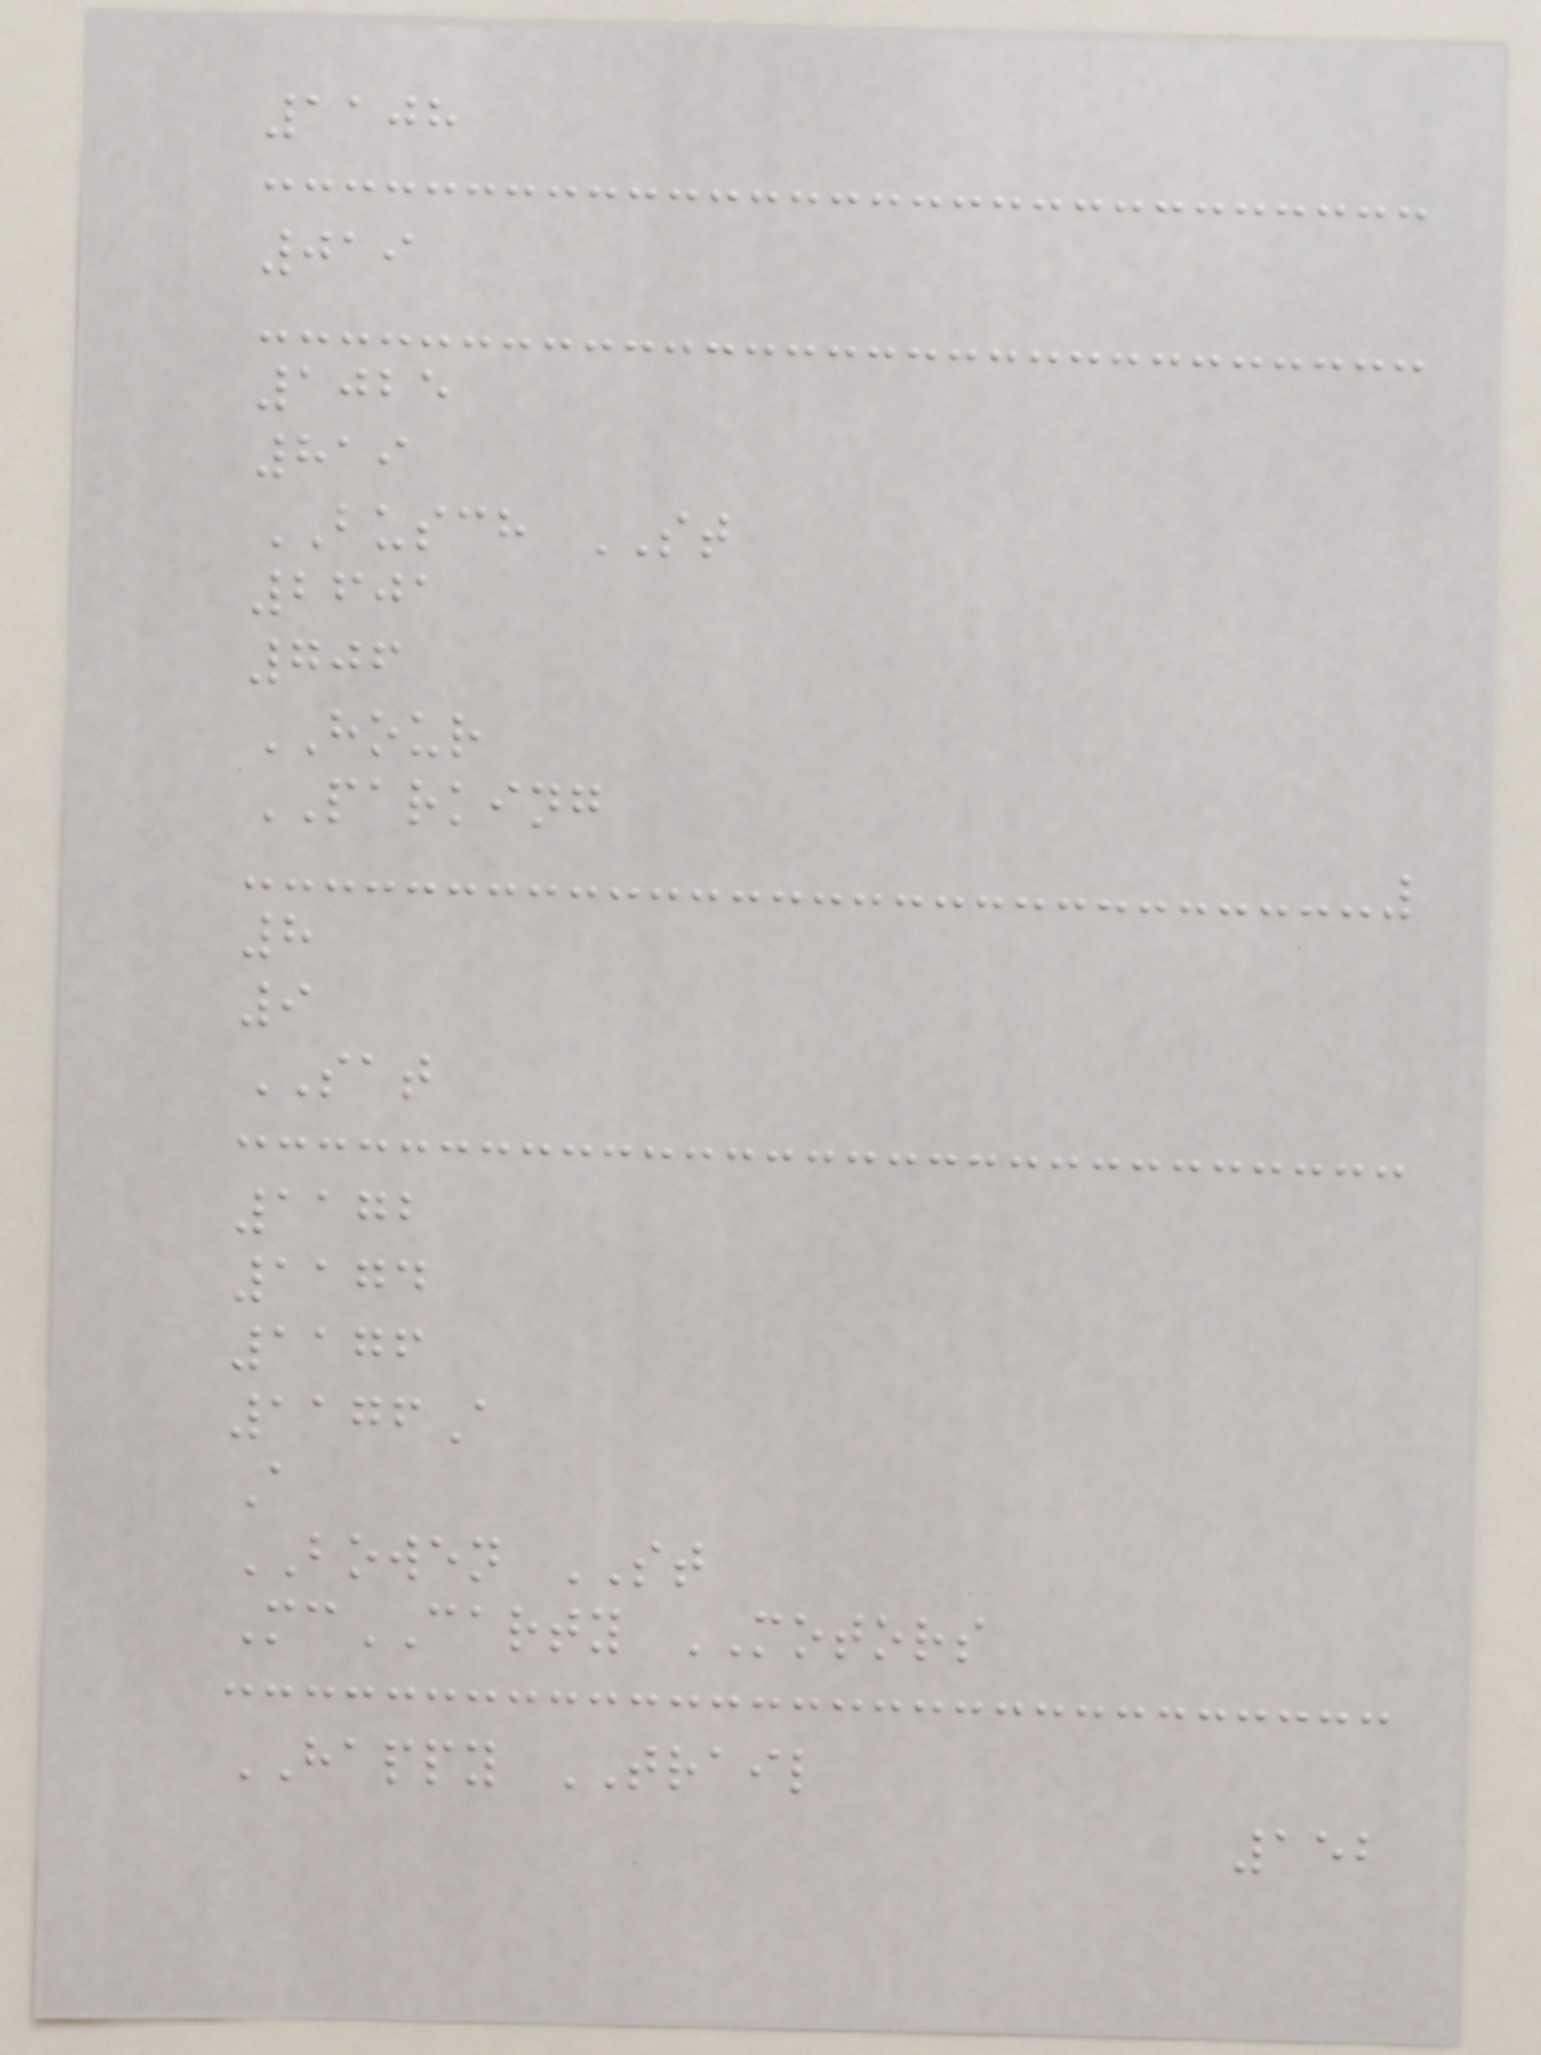1108
019
1025
819
BUSCH ST
2601
706
HOUR
PARKING
8
9
SAT
1172
1174
1176
1176A
A
BOWEN ST
McCARTY MOTORS
HAPPY TRAIL
152
